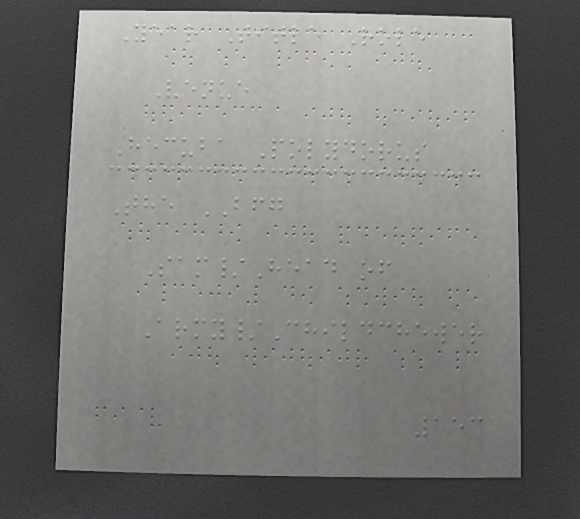Year Title Role
Venue
Hecuba Polydorus
The BFG
Sam/Head of
Army/Childchewer
153
